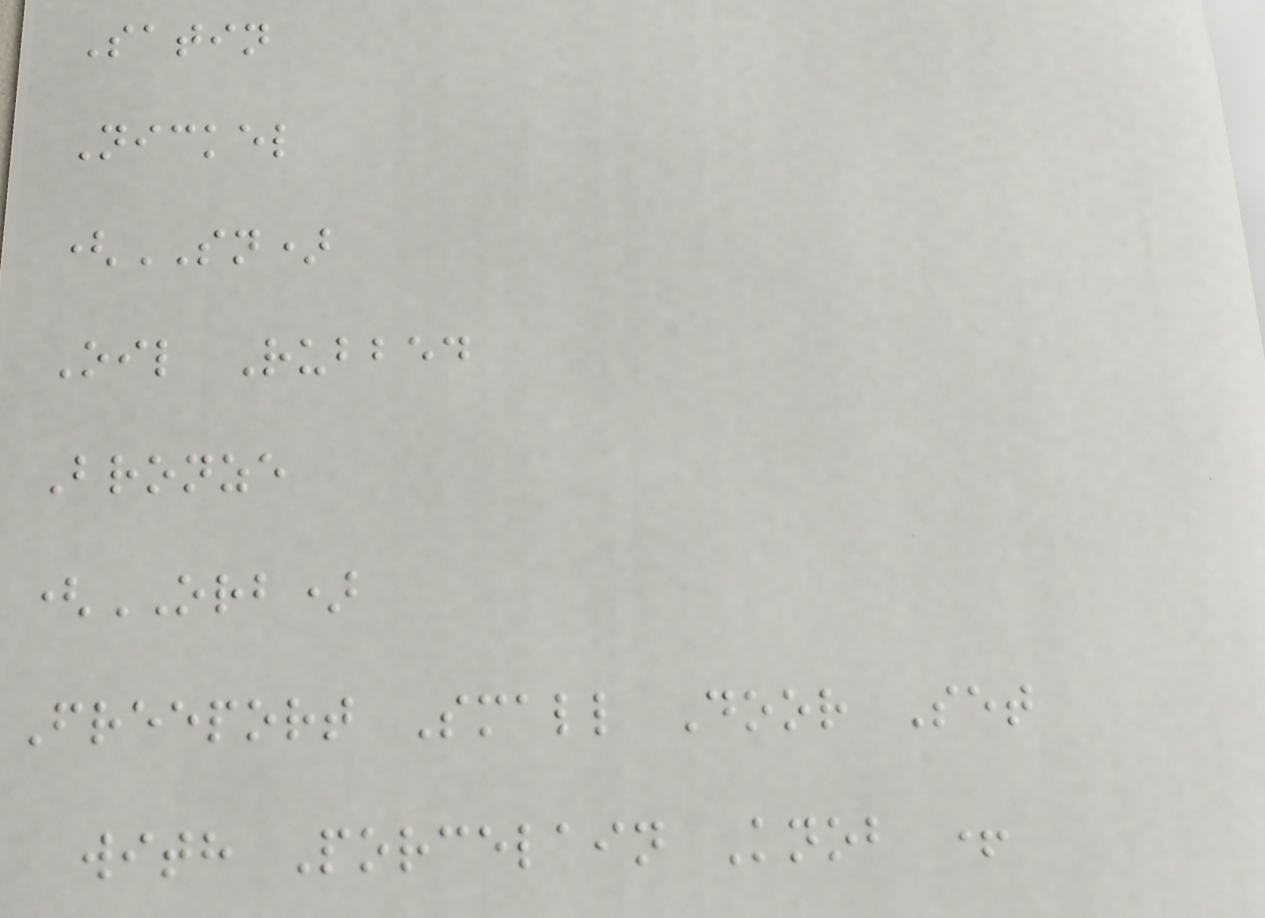Satin
Nickel
(SN)
Oil Rubbed
Bronze
(ORB)
Freeport Small Door Set
with Porcelain Knob +
